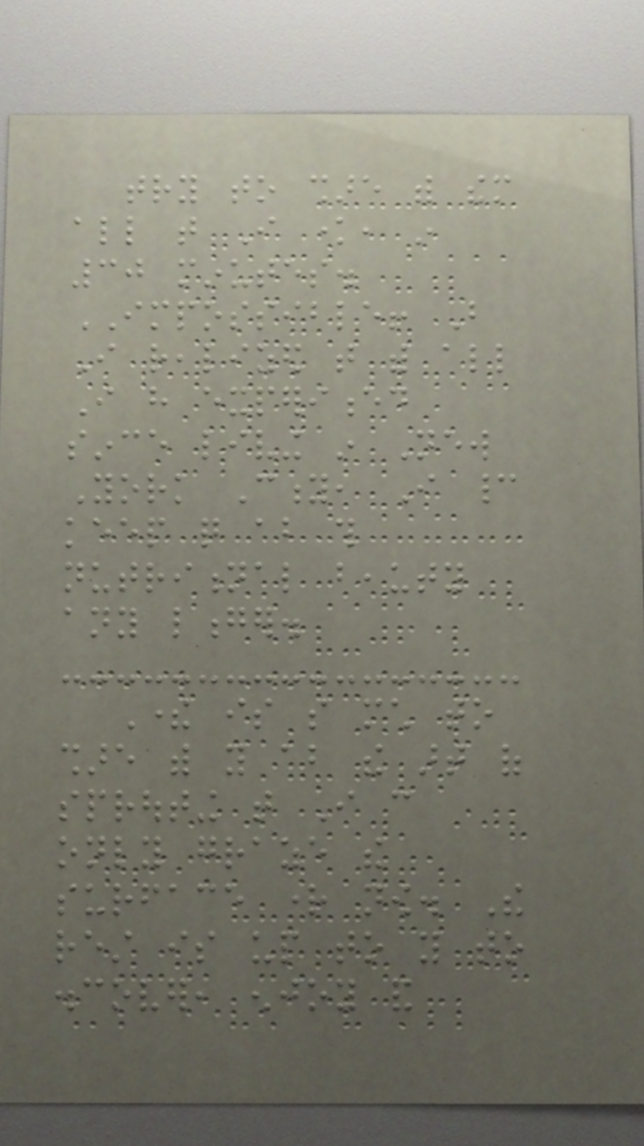try to share with them
all that I know, in
30 minutes.
IMPOSSIBLE! But
I realized that with all
I have experienced
since living in New
York City, I cannot
keep quite about this
nutritional beauty
any longer.
There is so much to
share with you about the art of
sprouting that I can
only graze the
surface right now. The
rest is up to you to
discover, enjoy and
